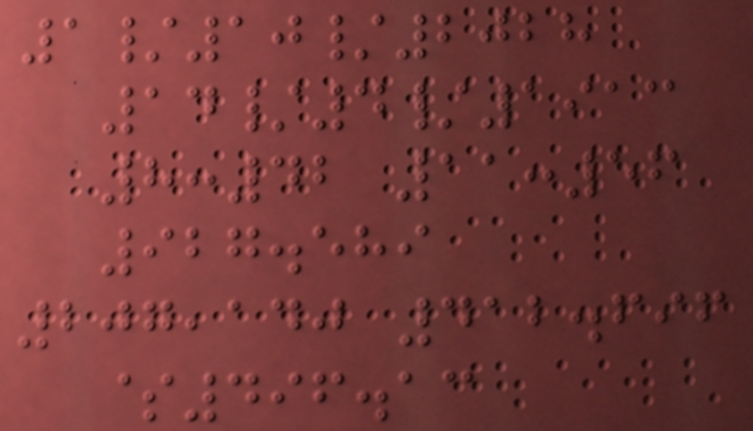1/10/2028
14/4/1913
8:42 11:56
927.589
207,140 412.696
$496.13
